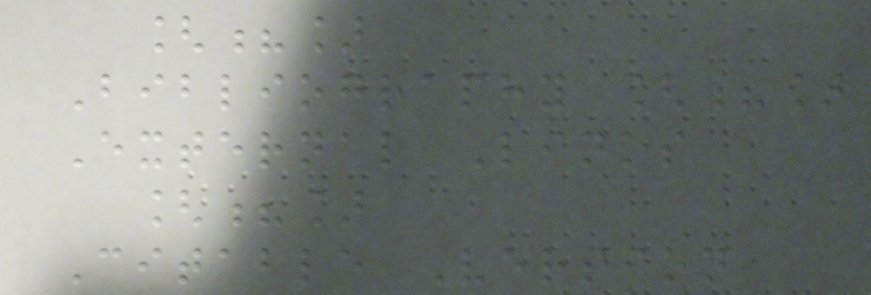[?]
Bibliography [?]
External Links
[?]
Citable Version
